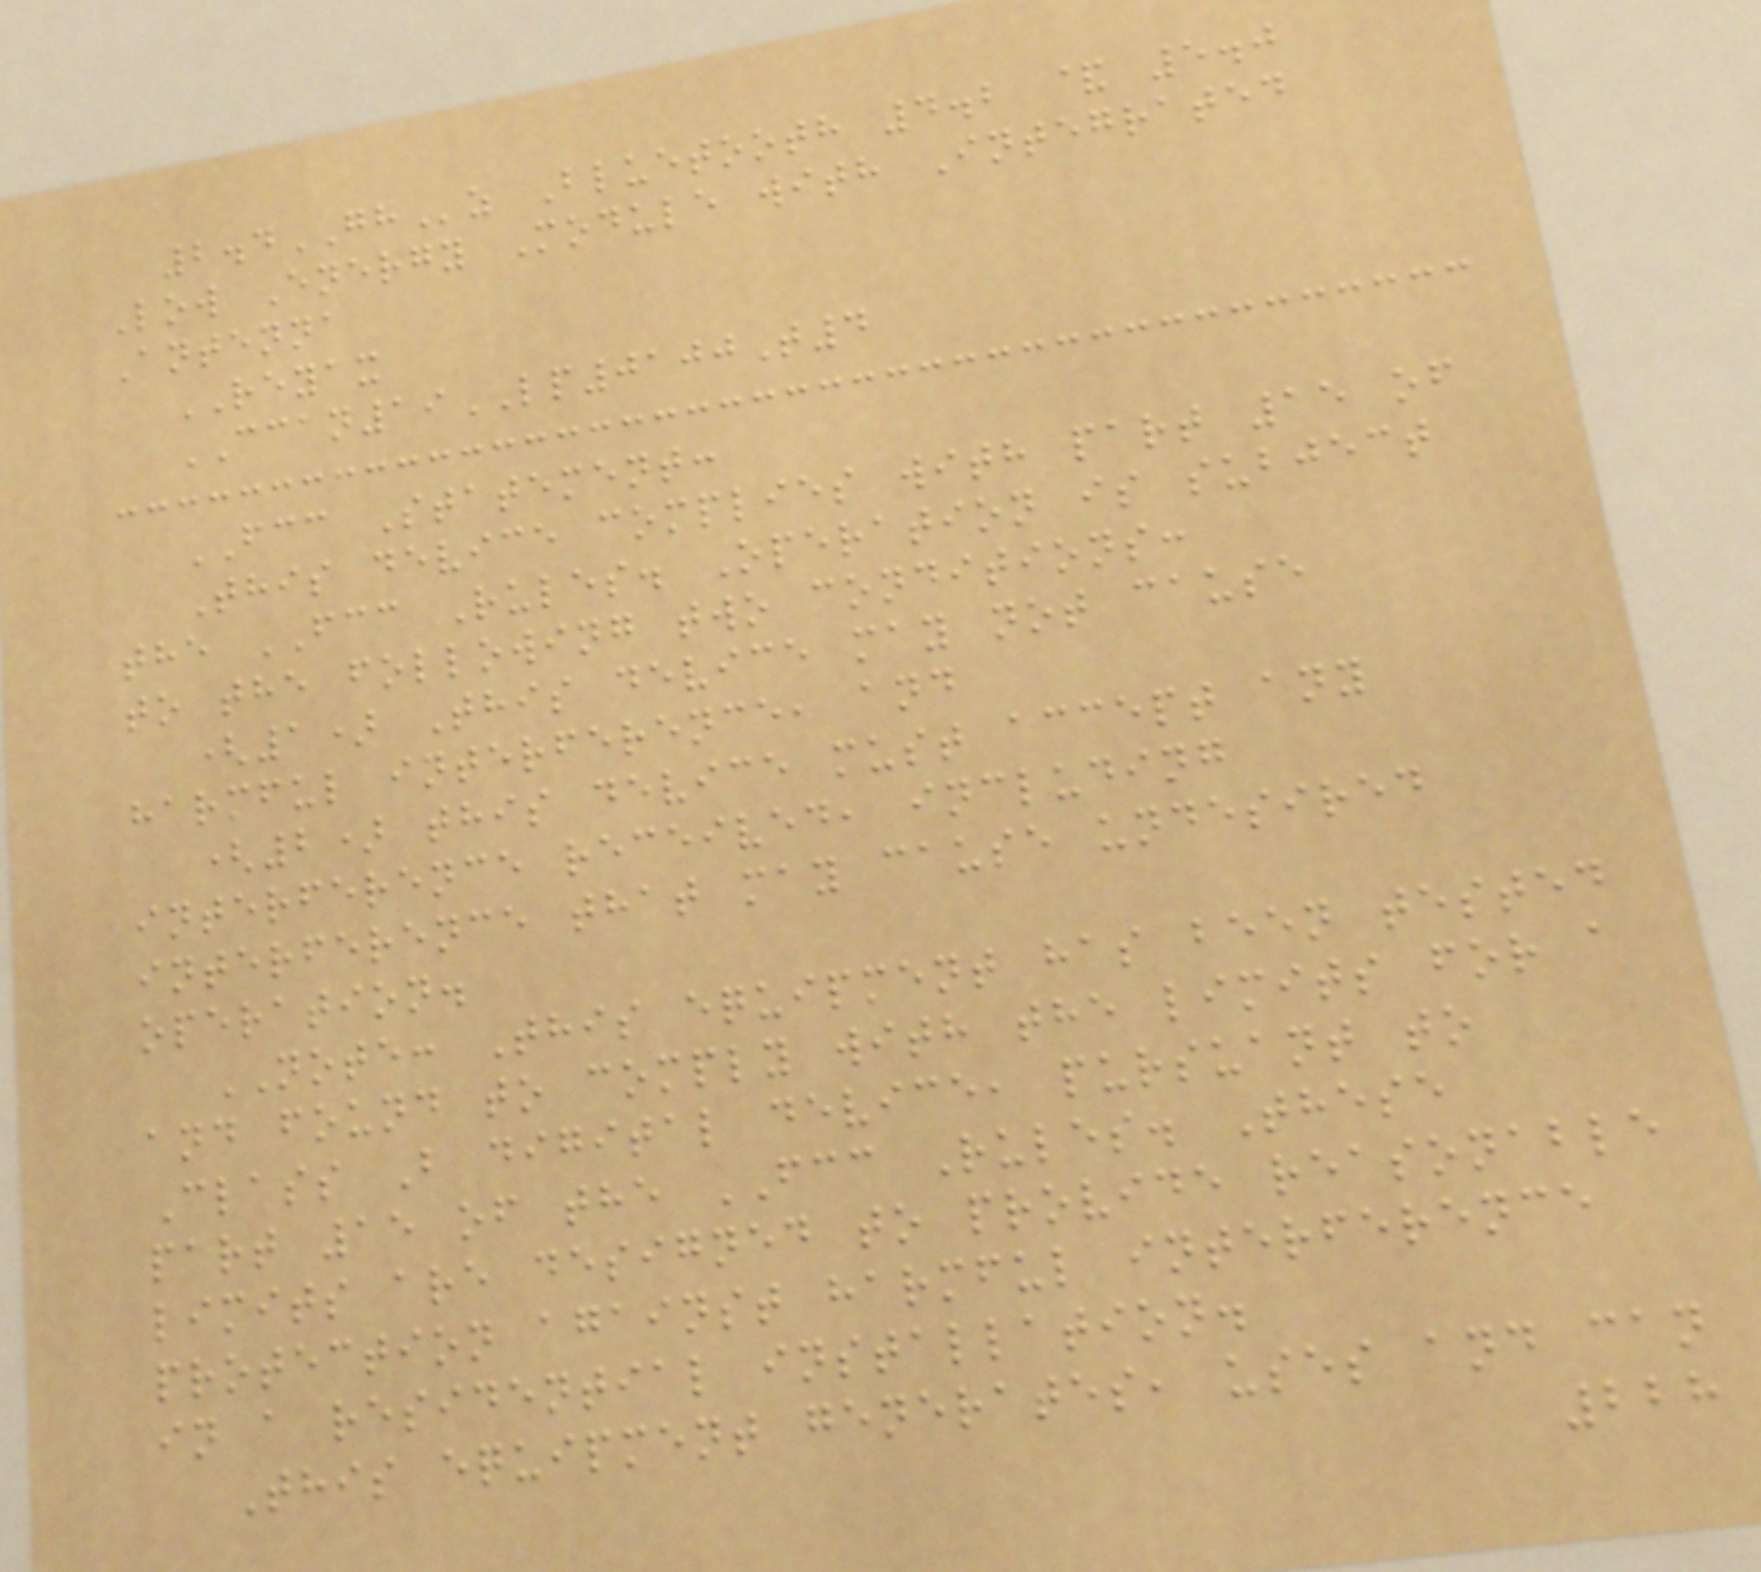2.4GHz Bluetooth 4.2 & 5.0
Low Energy Module with Integrated
Antenna
REYAX
CCAN19LP0100T4
FCC Statement:
This device complies with part 15 of
the FCC Rules. Operation is subject
to the following two conditions:
(1) This device may not cause
harmful interference, and
(2) this device must accept any
interference received, including
interference that may cause undesired
operation.
NOTE: This equipment has been tested
and found to comply with the limits for a
Class B digital device, pursuant to
part 15 of the FCC Rules. These
limits are designed to provide reasonable
protection against harmful interference
in a residential installation.
This equipment generates, uses and can
228
